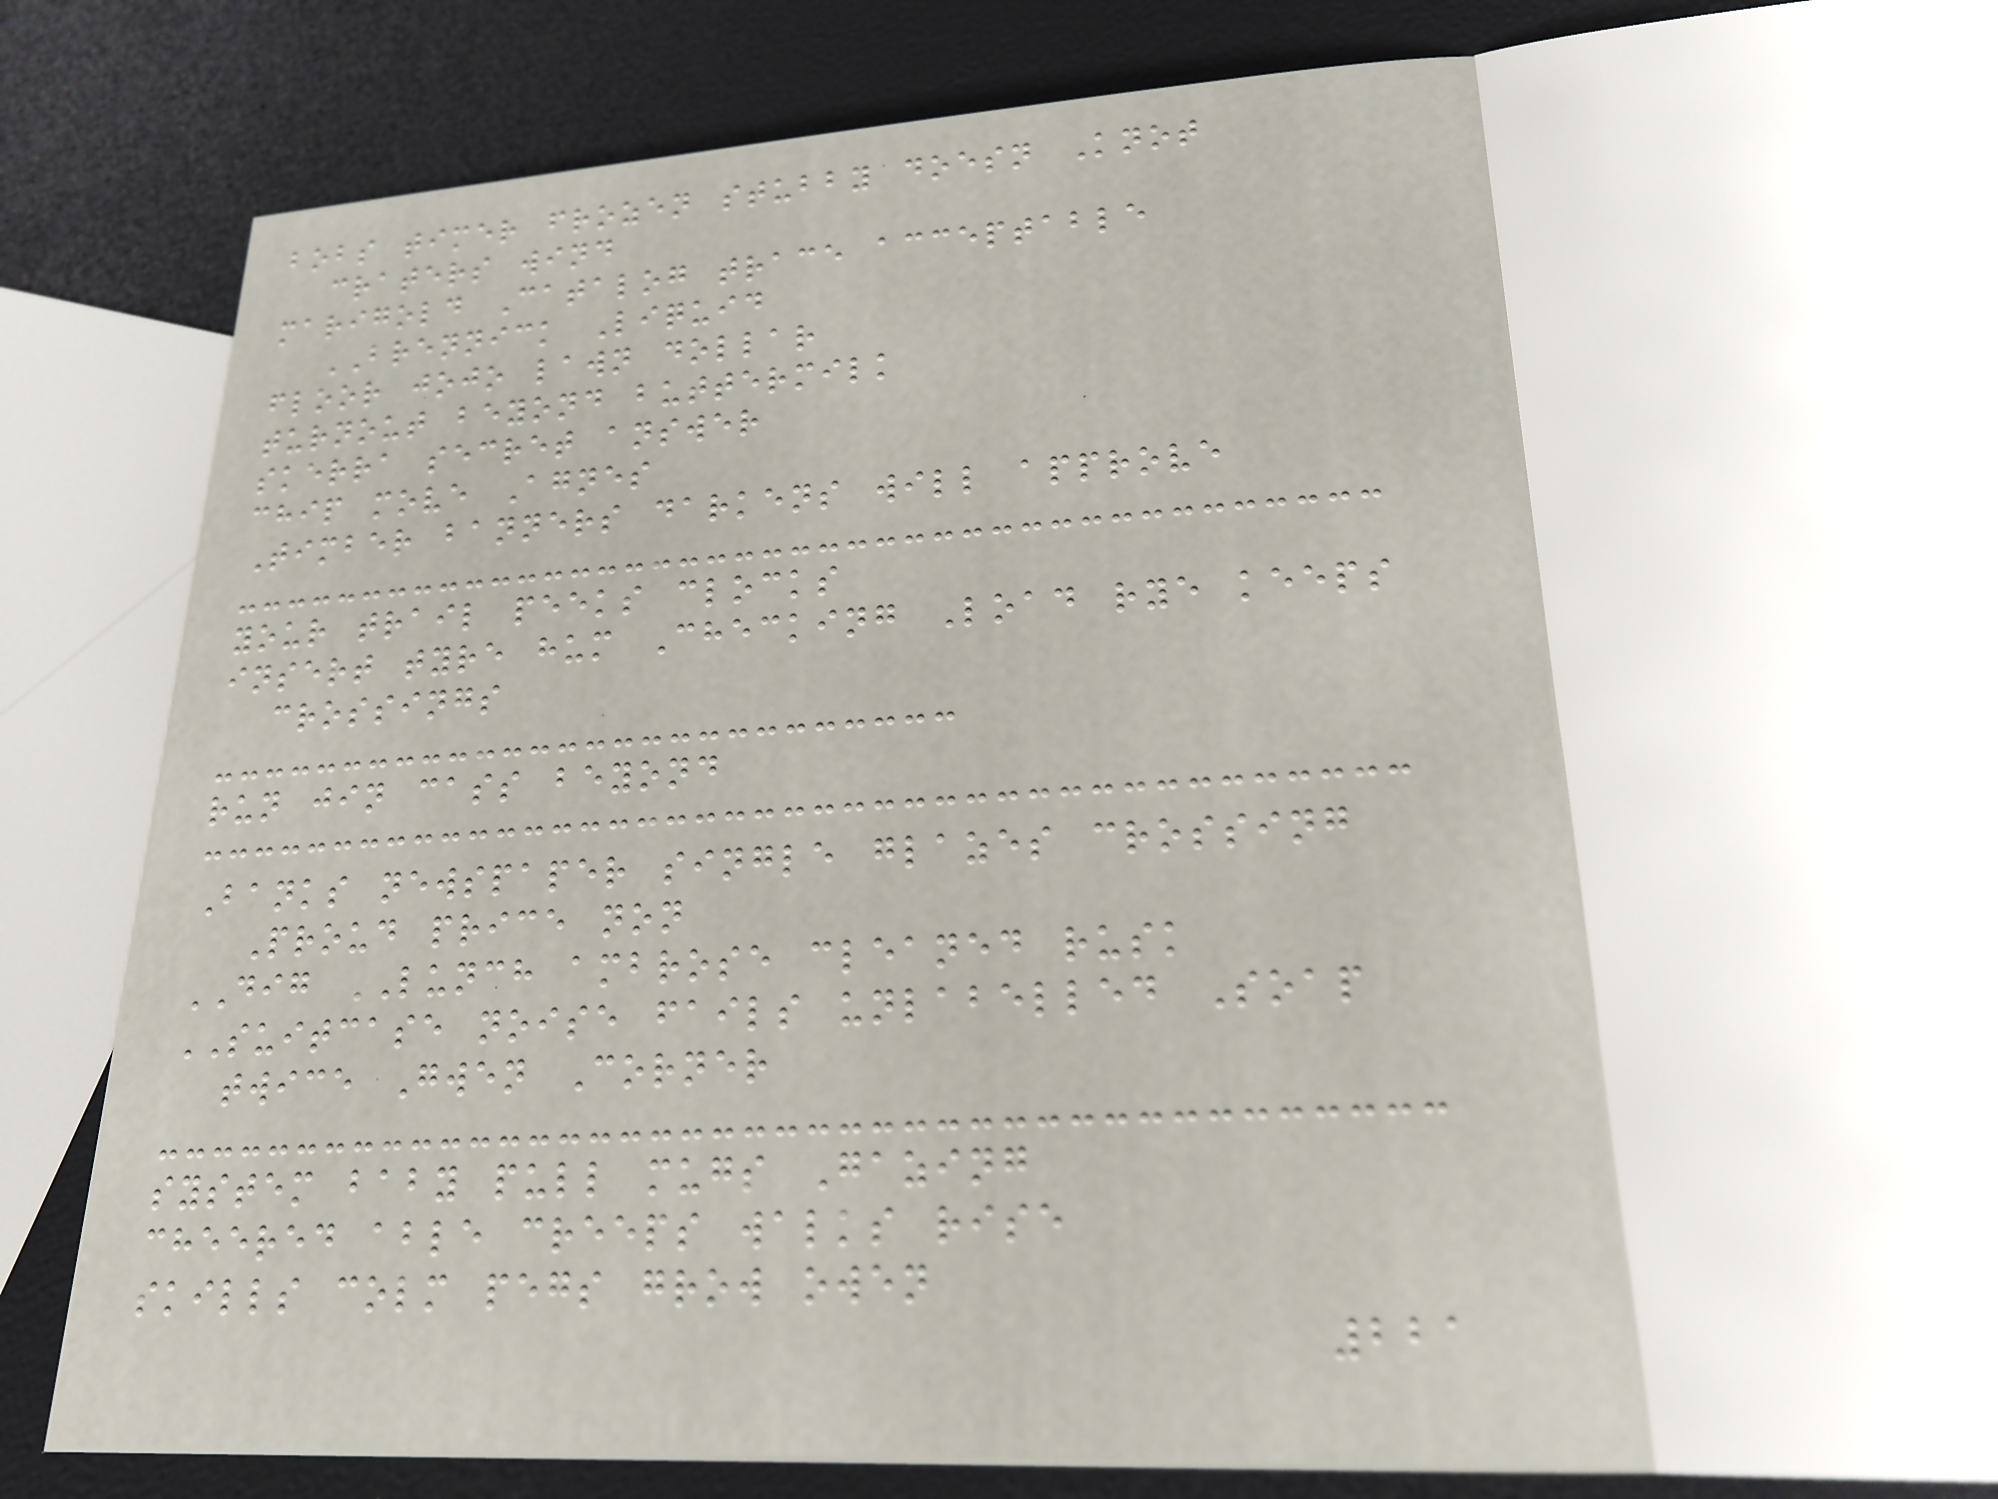bobs timer frozen stubby doesn Knot
craters wind
marigold Catalog trace acceptable
BRENNICK Liquid
floor jojo lawn dollar
turnout beyond buttermilk
skerra secret answer
chip move Agnes
Timber banners darkens will approve
your trail peeks clocks
insert tyre hum Checking Load rye keeps
crossings
run jin cass beyond
Banks newspaper single glazes crossing
Proud price non
DIG LUNCH ambrose cleaned rusk
SUITCASE noise fails unlabelled Soap
twice Gwen Corner
system baby pull mugs Gazing
cheered able creeps walks rise
skills colm pegs grow owen
221
